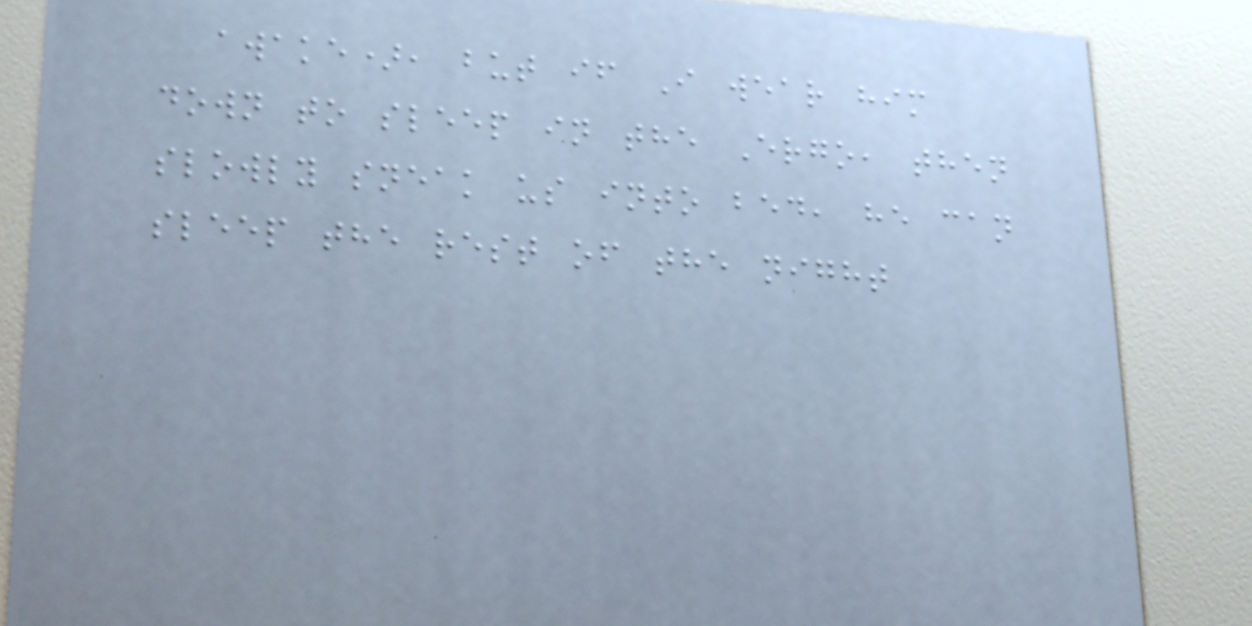awake), but if I wear him
down to sleep in the Ergo, then
slowly sneak us into bed, he can
sleep the rest of the night
